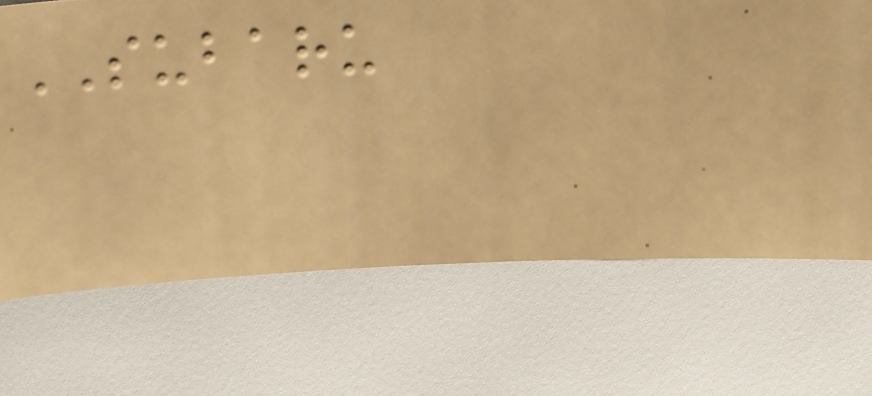SUBARU
